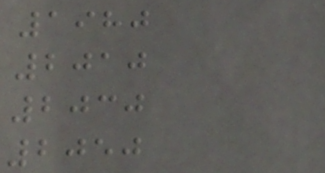1980
2010
2030
2050
